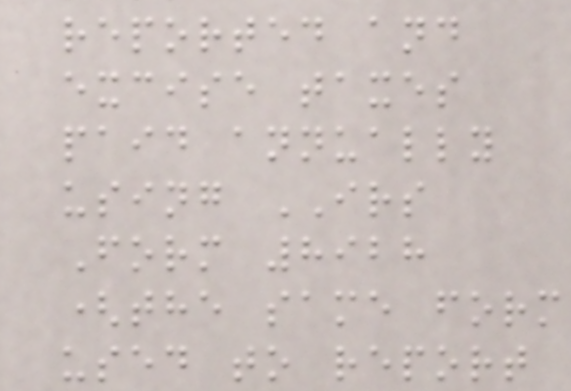reported and
excise taxes
paid annually
using IRS
Form 8928
(the same form
used to report
